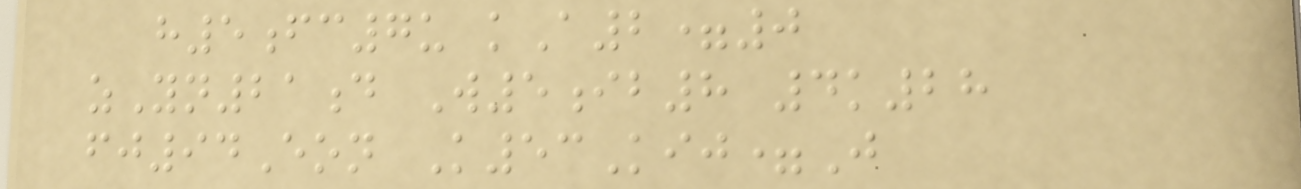h5fc7u kA2=0
zYn21d W5ib8 4k28
fj94Eon K53Kij=J
